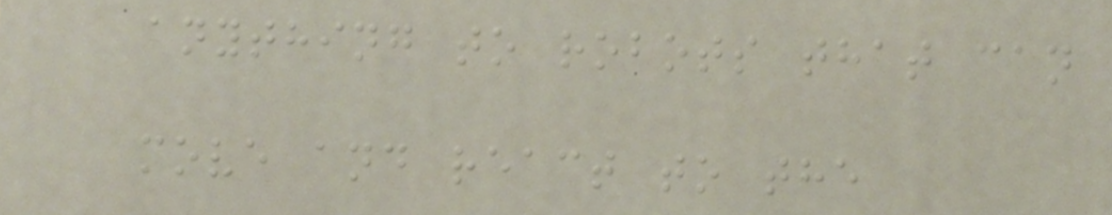anything to robots that can
move and react to the
